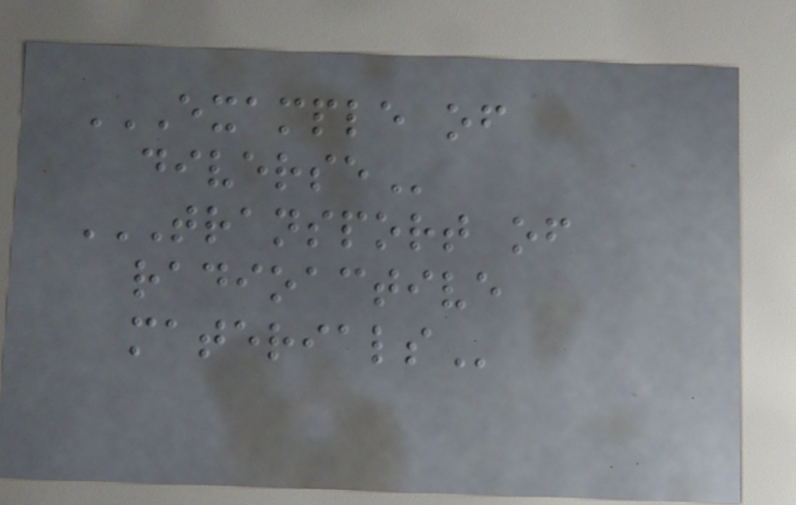EXAMPLE OF
DIVERSE
TRANSPORT OF
RADIOACTIVE
MATERIALS
